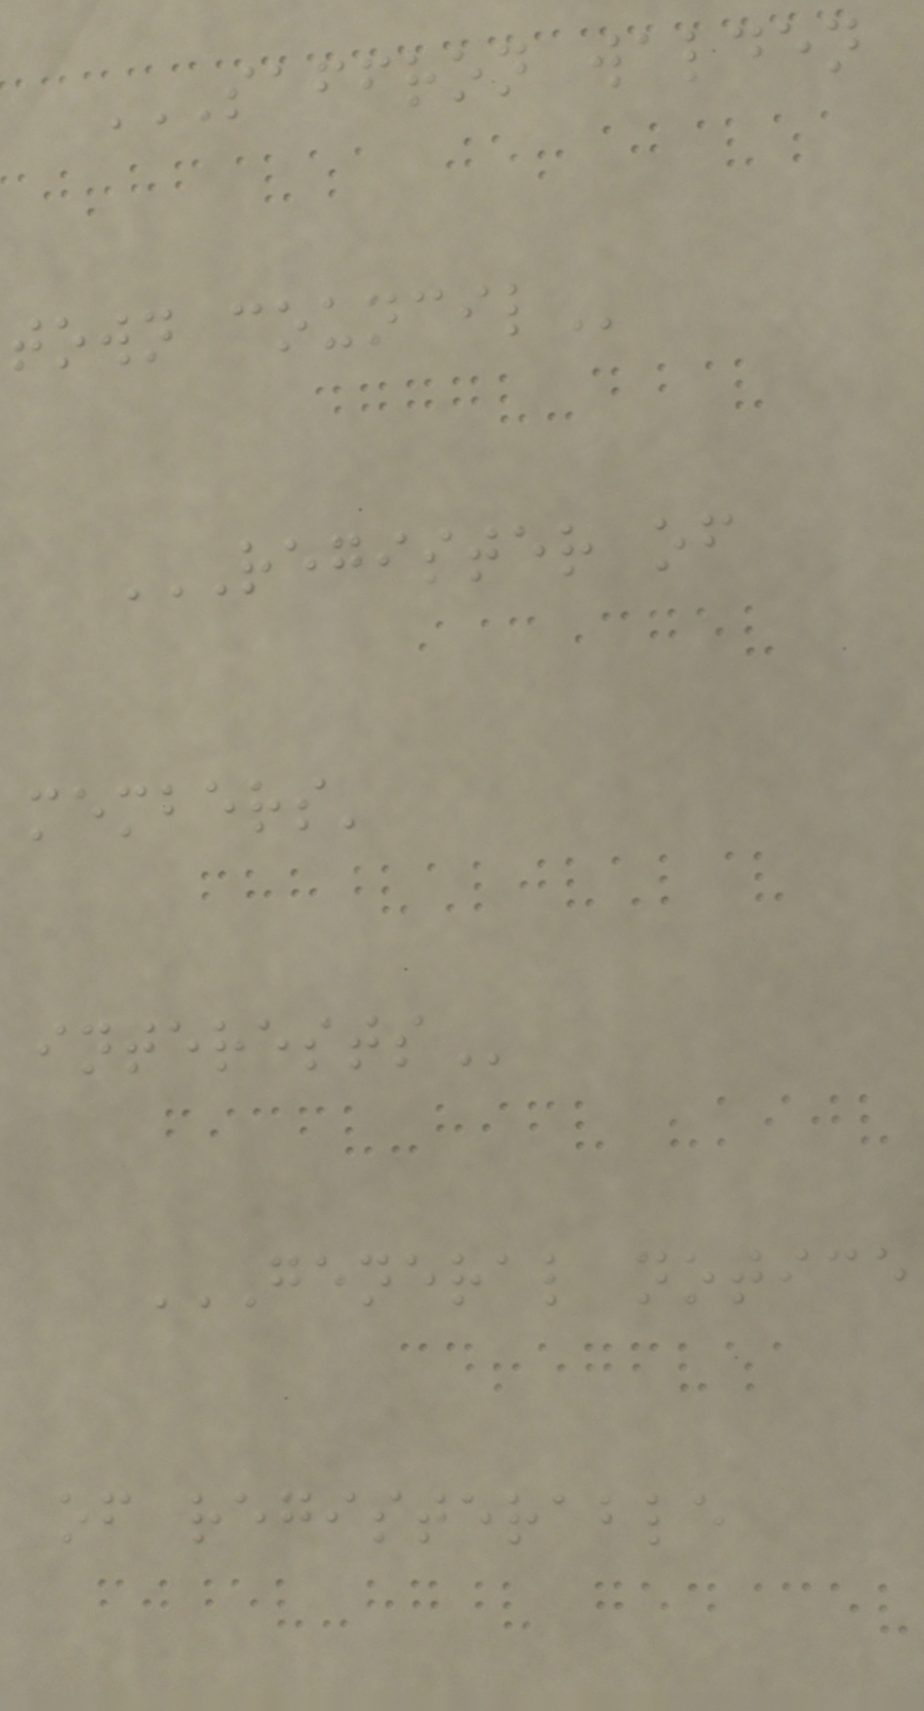SAFFRON WALDEN
TOWN COUNCIL
REGISTER OF
MEMBERS'
INTERESTS
GENERAL NOTICE
OF REGISTERABLE
